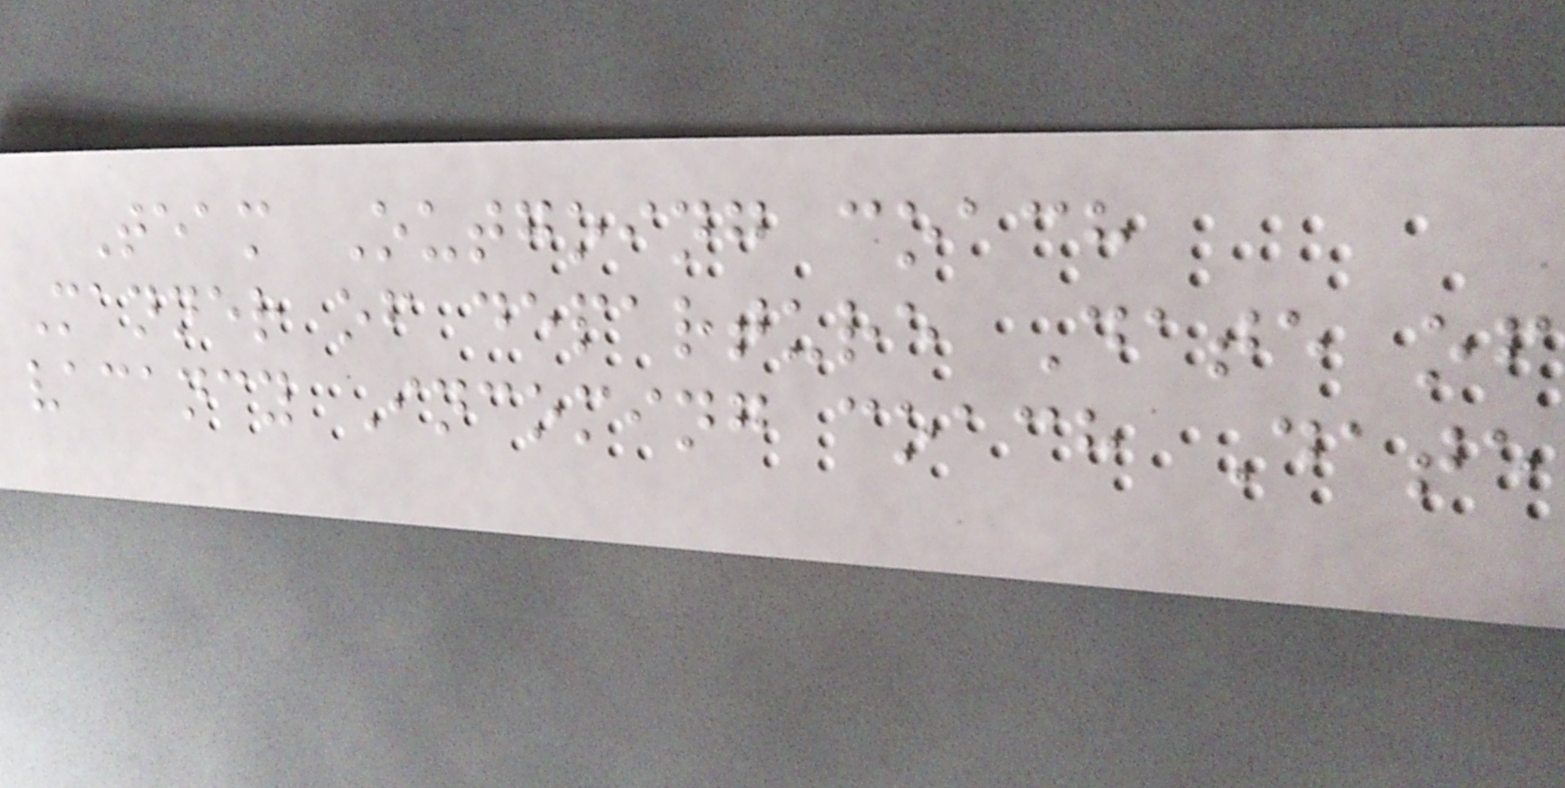Team Outgoing coach
Manner of departure Date of
vacancy Incoming coach Date
